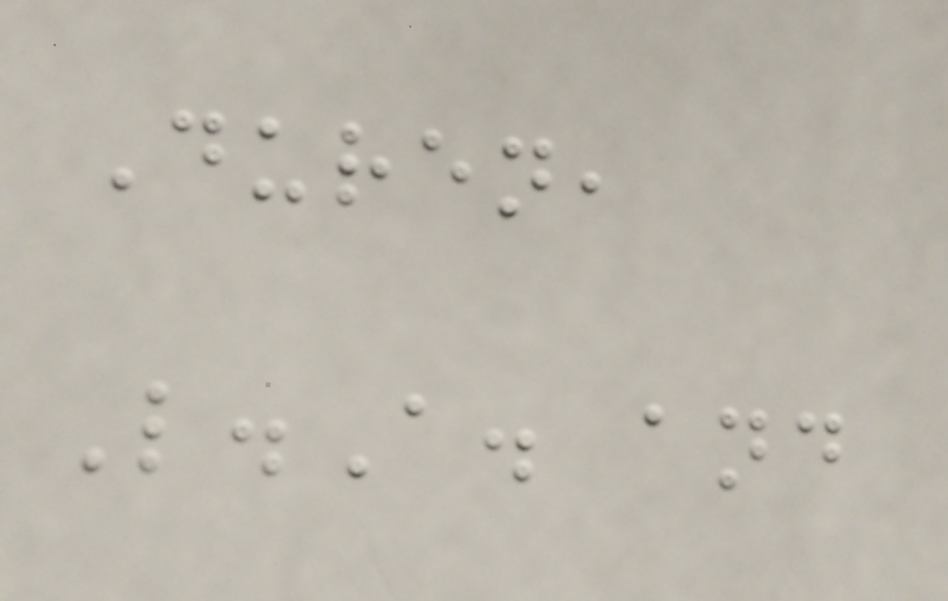Duren,
L.A. and
